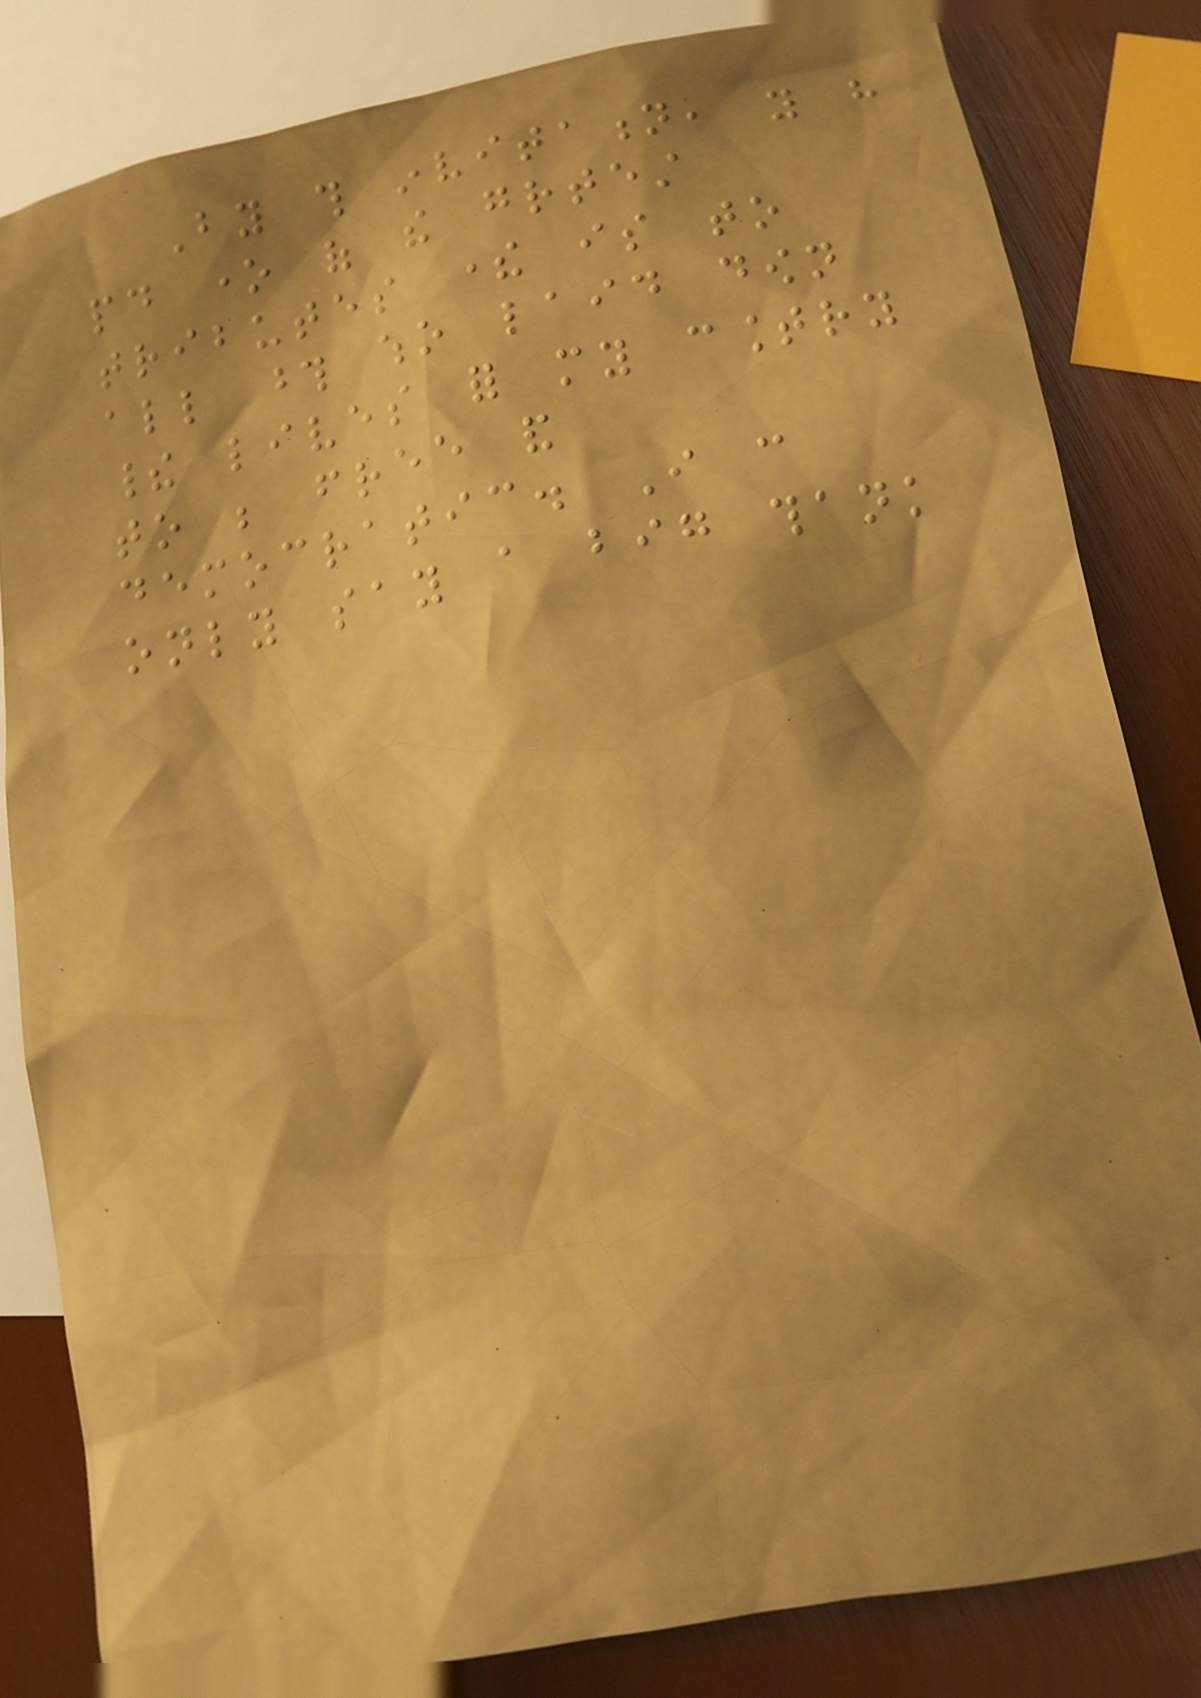By this invitation, you have
paid one of the greatest
tributes there is to
all those who laid down
their lives for my country
to be free and
democratic. I can
only say a big thank
